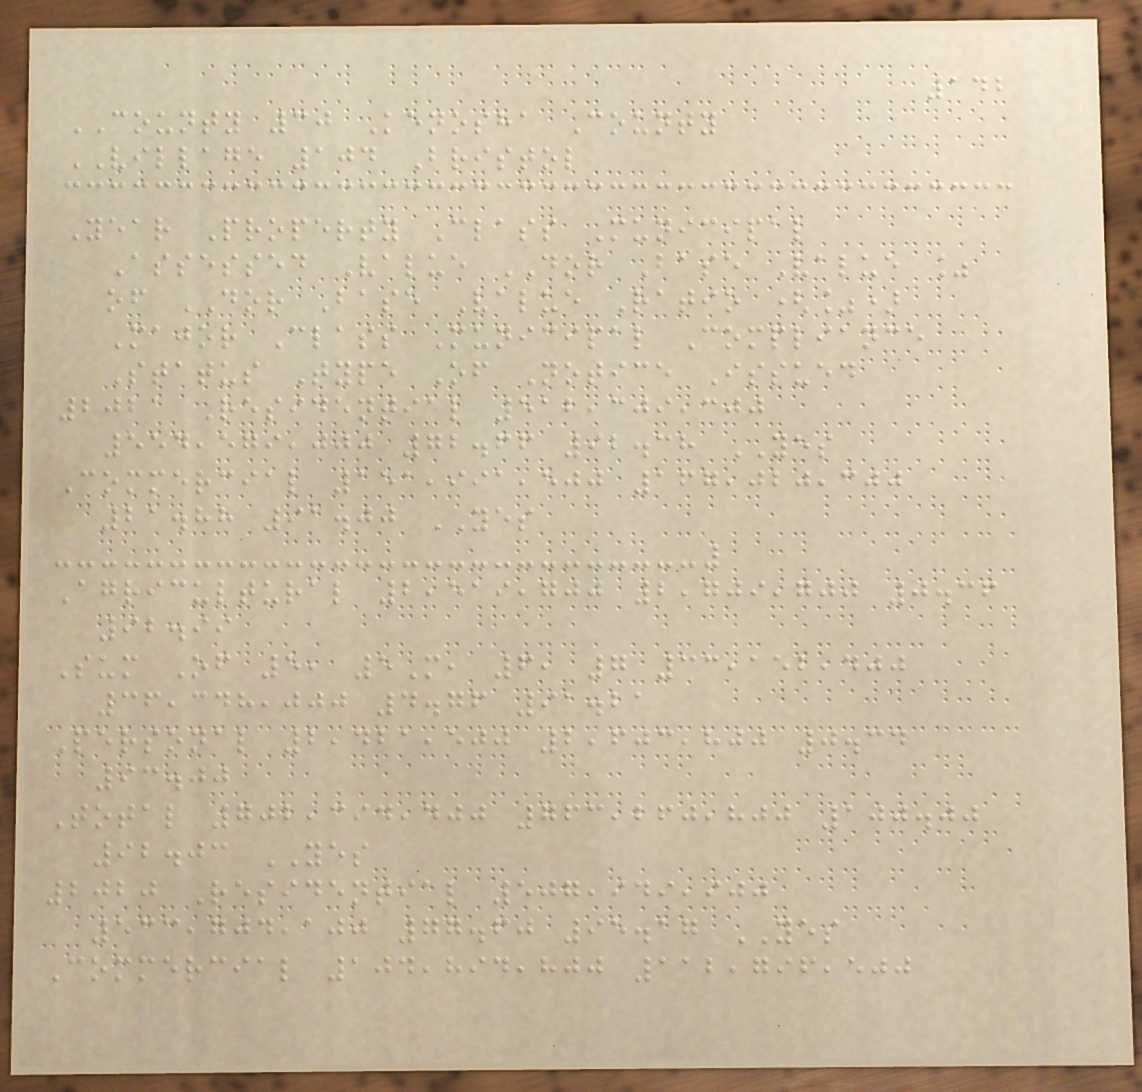142
COUNTY 30 Kenosha County
VILLAGE 104 Bristol
Year Property Class Municipal
Assessed Value DOR Base Value %
of DOR Base Value Ratio (%)
Major Class Municipal Compliance
Status Type Of Notice Issued
2021 Residential 512,309,300
554,579,000 72.66 92.38 YES
Commercial 151,991,500 167,020,300
21.88 91.00 YES
Agricultural 2,519,700 2,709,700 0.36
92.99
Sum Of 5, 5M, 6, 7 33,152,400
36,348,000 4.76 91.21
Personal 2,421,500 2,603,800 0.34
93.00
Total 702,394,400 763,260,800 100.00
92.03 YES
2020 Residential 507,949,900
533,704,100 77.60 95.17 YES
Commercial 104,894,800 112,796,500
